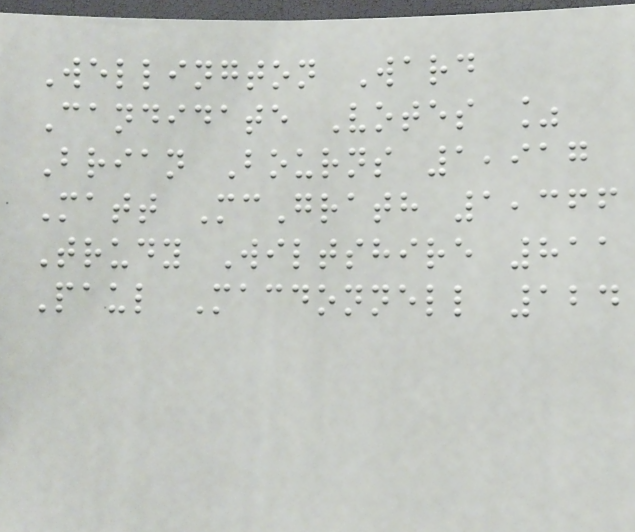Wellington Ward
Candidate Votes %
Brian Bourns 1,917
Matt McGrath 1,366
Trudy Wiltshire 811
Paul Macdonnell 124
